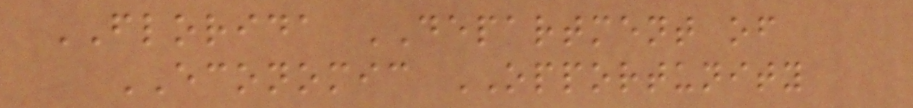FLORIDA DEPARTMENT of
ECONOMIC OPPORTUNITY
